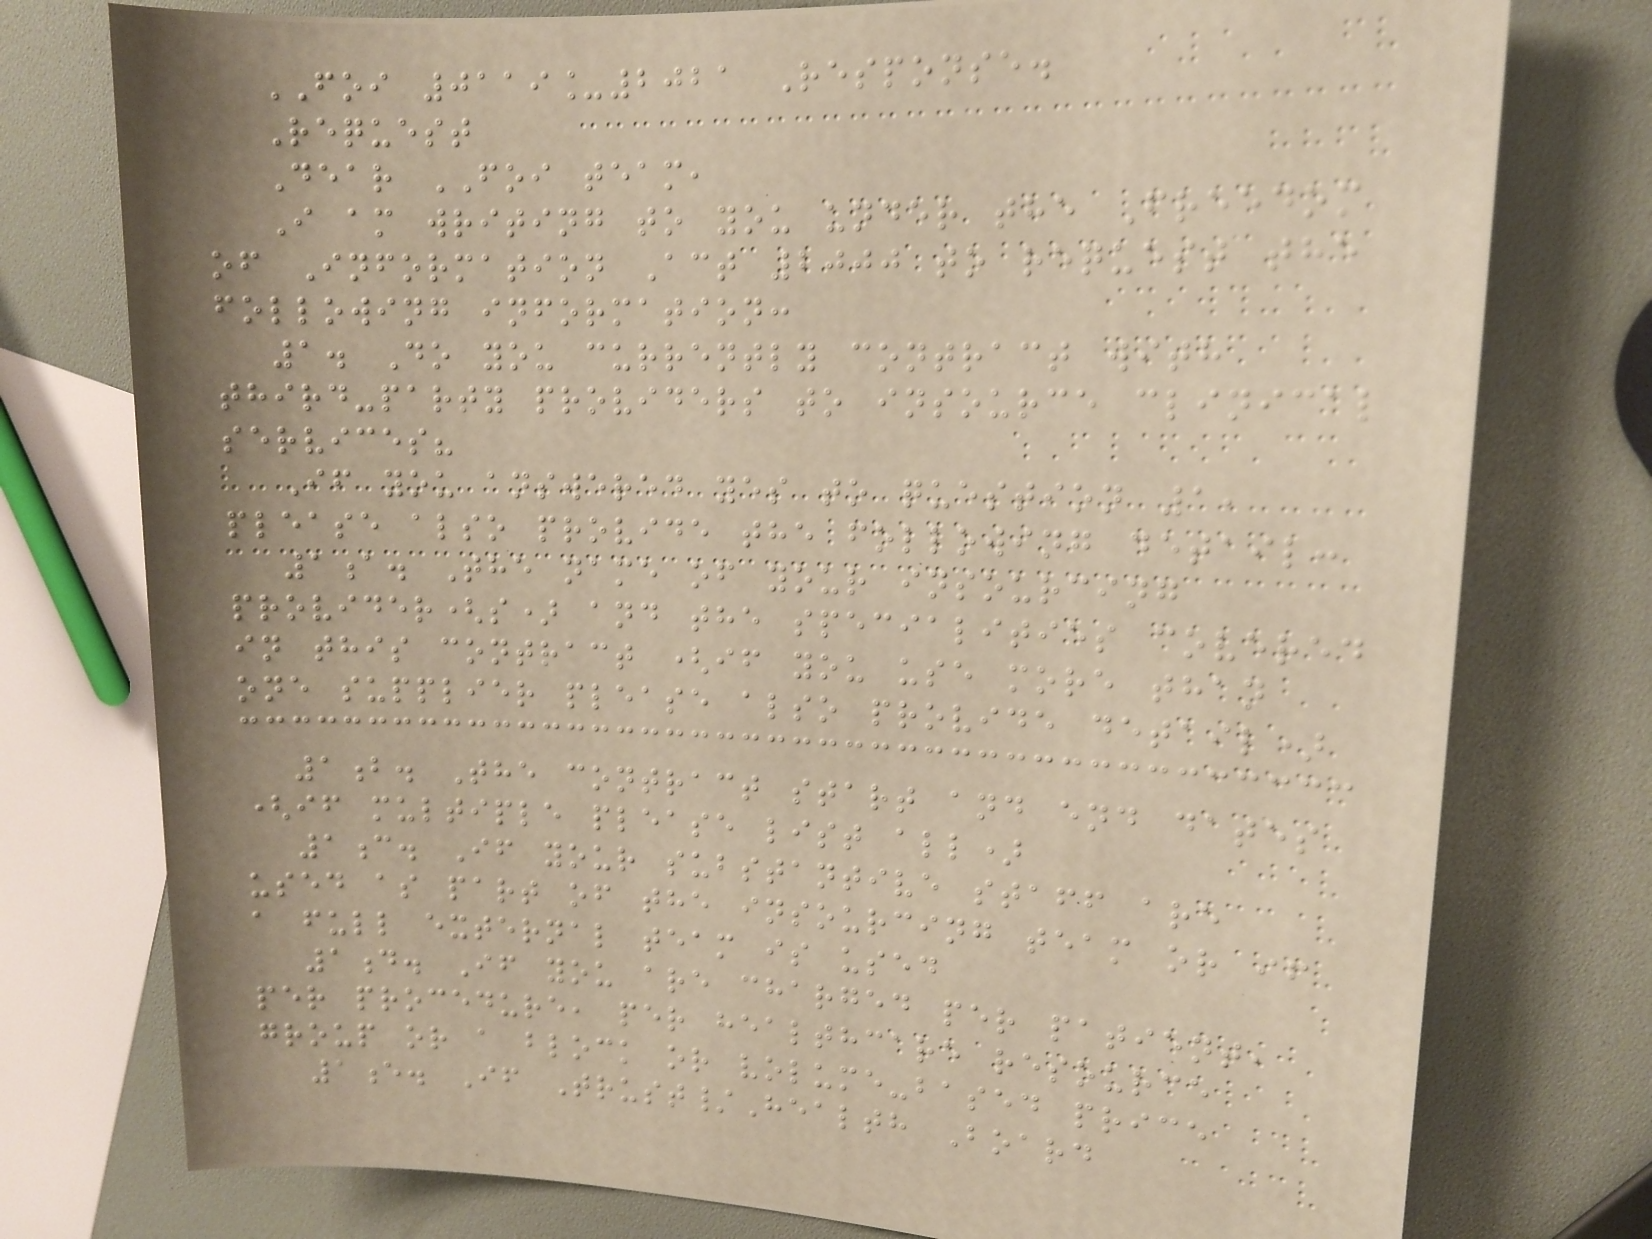FOI 0119_2021 Response.
Request
Dear FOI team,
I am writing to you under the Freedom
of Information Act 2000 to request the
following information:
1. Do you currently contract with
third-party providers to insource clinical
services?
If you answered yes to question 1,
please also provide the following detail:
1a. The name of your insourcing
provider(s) and the specialities covered
in this contract (if you use more than
one supplier please also provide detail)
1b. The contract start and end dates
(if multiple please list all)
1c. If your substantive staff are
used as part of the insourcing team or if
a full external team is used
1d. If you are charged per patient,
per procedure, per healthcare resource
group or a block or volume-based price
1e. If Trust/Health Board
